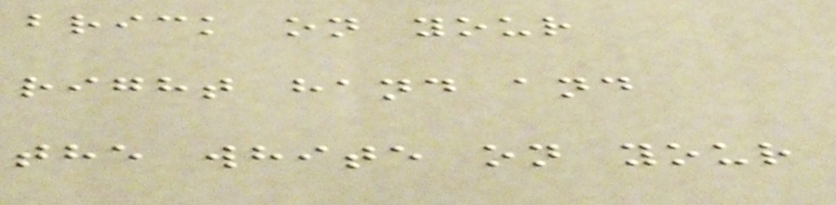brick on your
right hand and
the white on your
